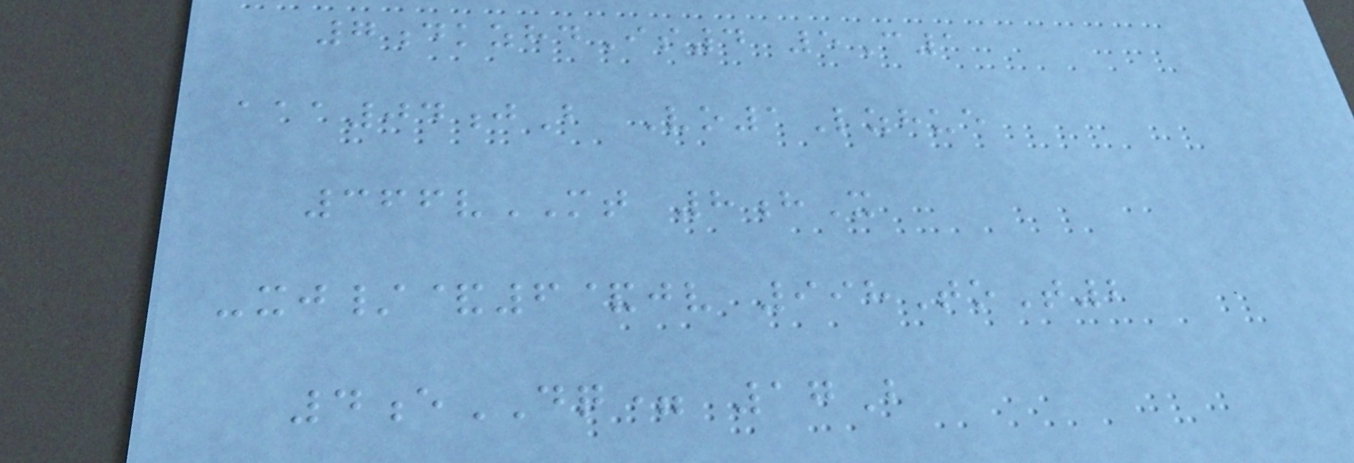7dkzhdIs4 5C1
aaa04jB Vo1Lzhue
366vMT 8hX
-xj/&6&jv 998ToT2
4eDQ= 17B
